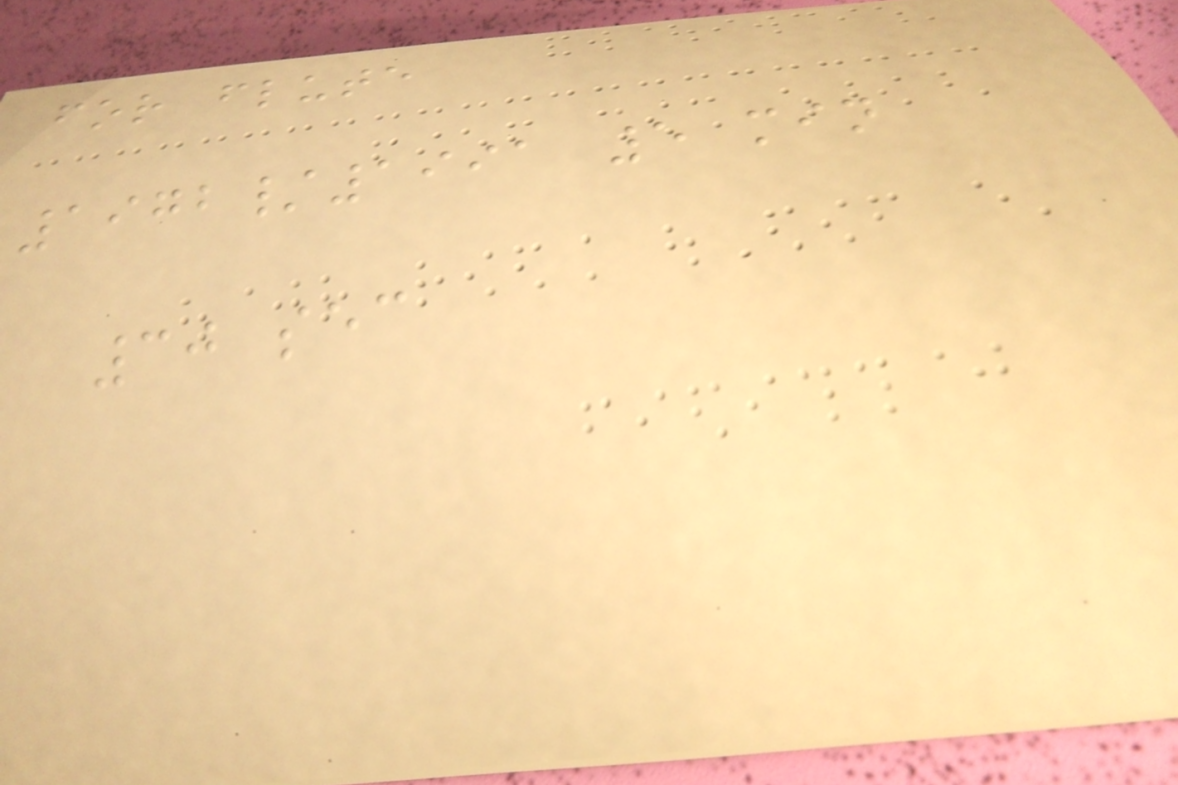for flute
1972/1991 5 min
30 sec
